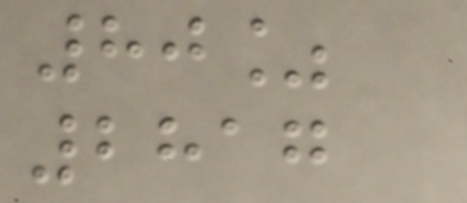80%
2817
